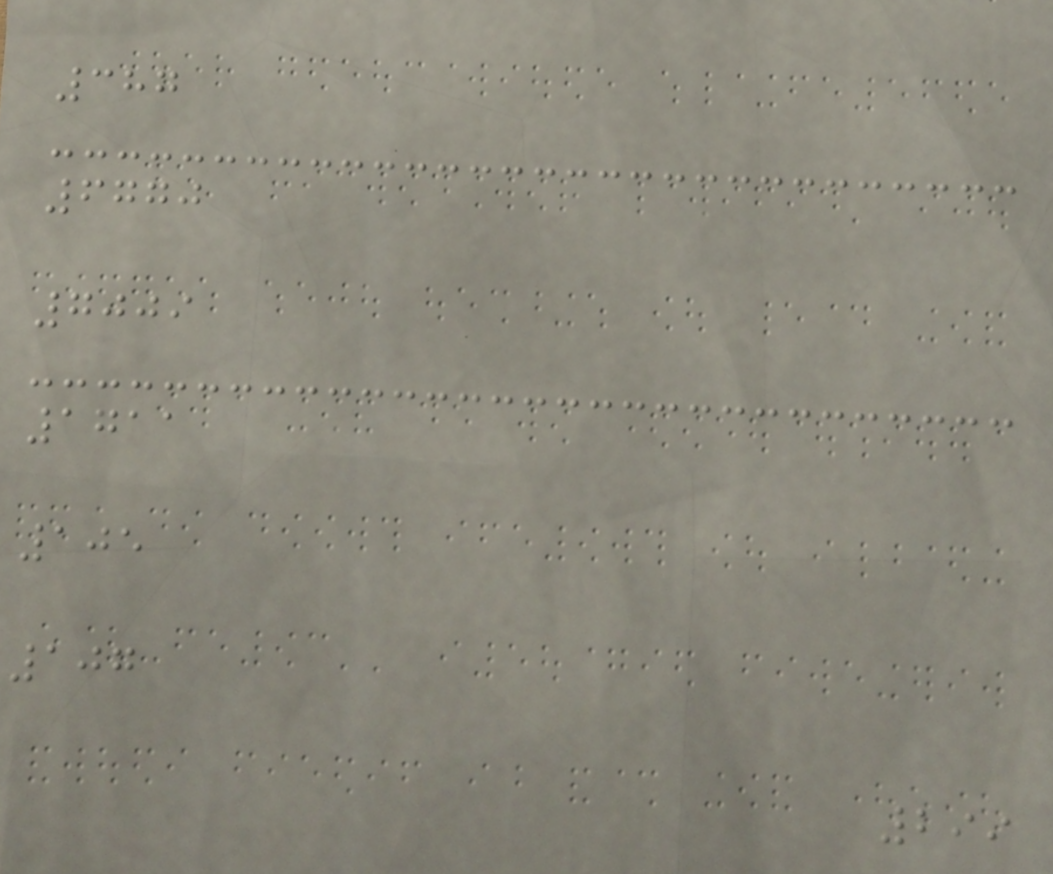387
6770
7009
1711
105
107
299
